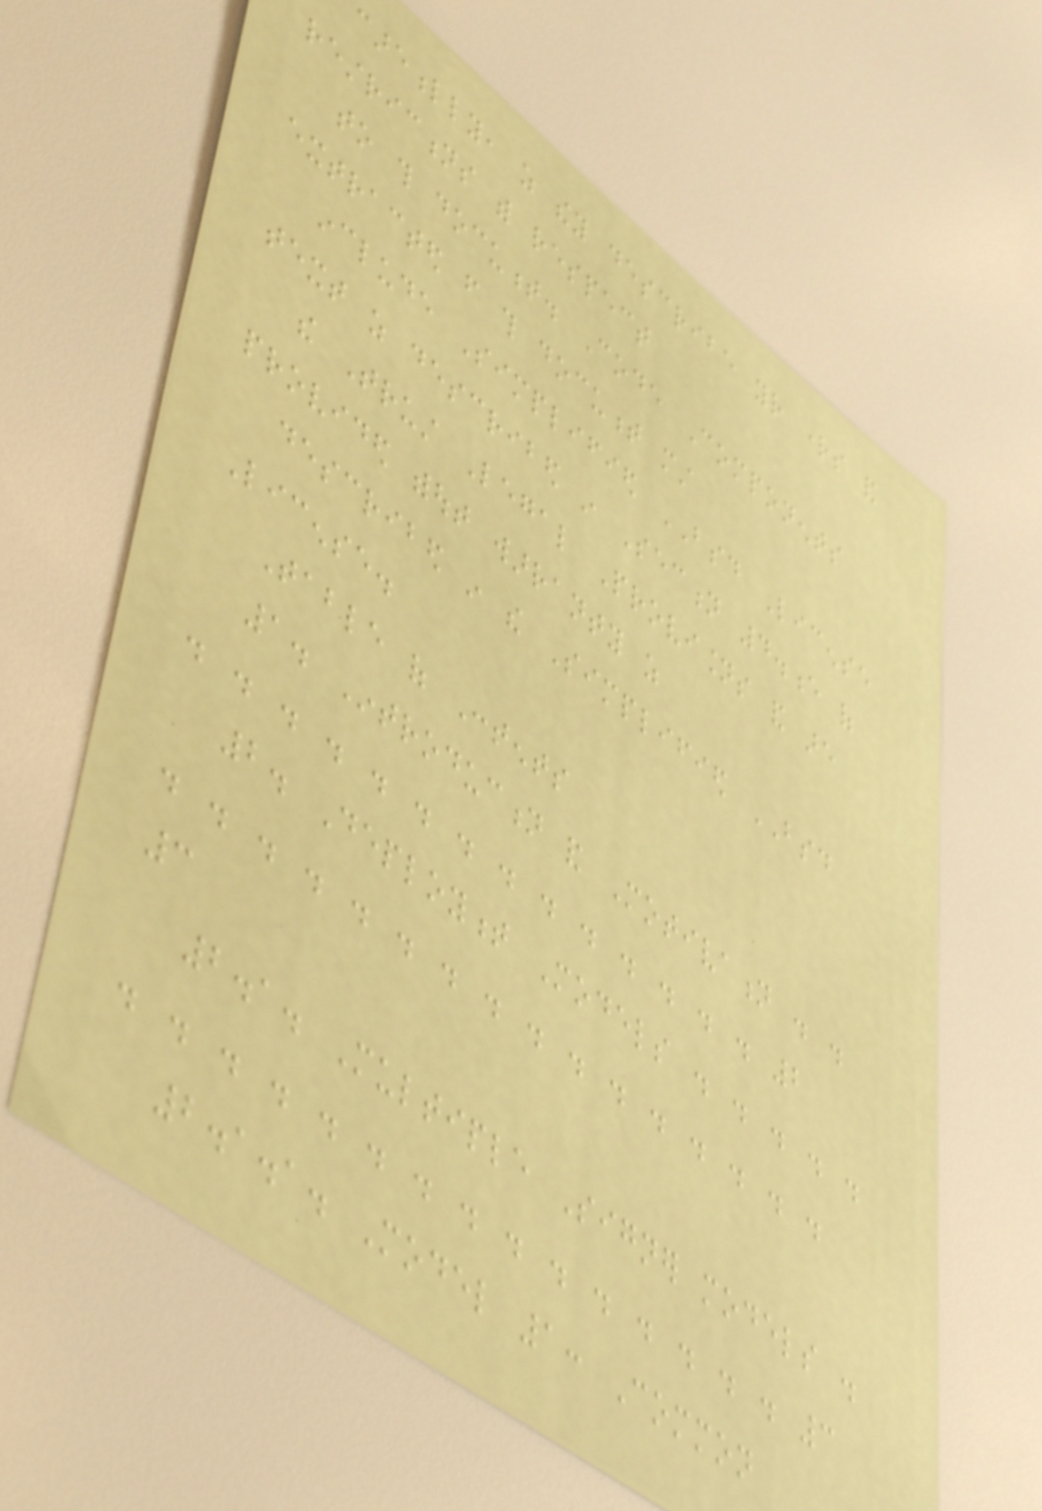carefully, as they describe your rights and
restrictions with respect
to this document. Code Components
extracted from this document must
include Simplified BSD License
text as described in Section 4.e of
the Trust Legal Provisions and are
provided without warranty as
described in the Simplified BSD
License.
Table of Contents
1. Introduction and Motivation . .
. . . . . . . . . . . . . . 2
2. Deployment Models . . . . .
. . . . . . . . . . . . . . . .
3
2.1. Multiple Signer models .
. . . . . . . . . . . . . . . 3
2.1.1. Model 1: Common
